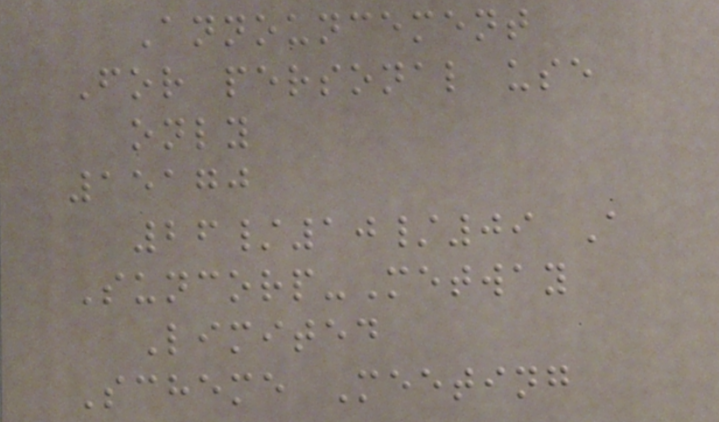Announcement
For personal use
only
15170
26/10/09 A
Suncorp-Metway
Limited
Scheme Meeting
